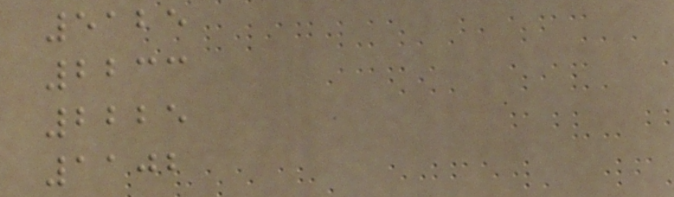5125
2233
2225
1102
